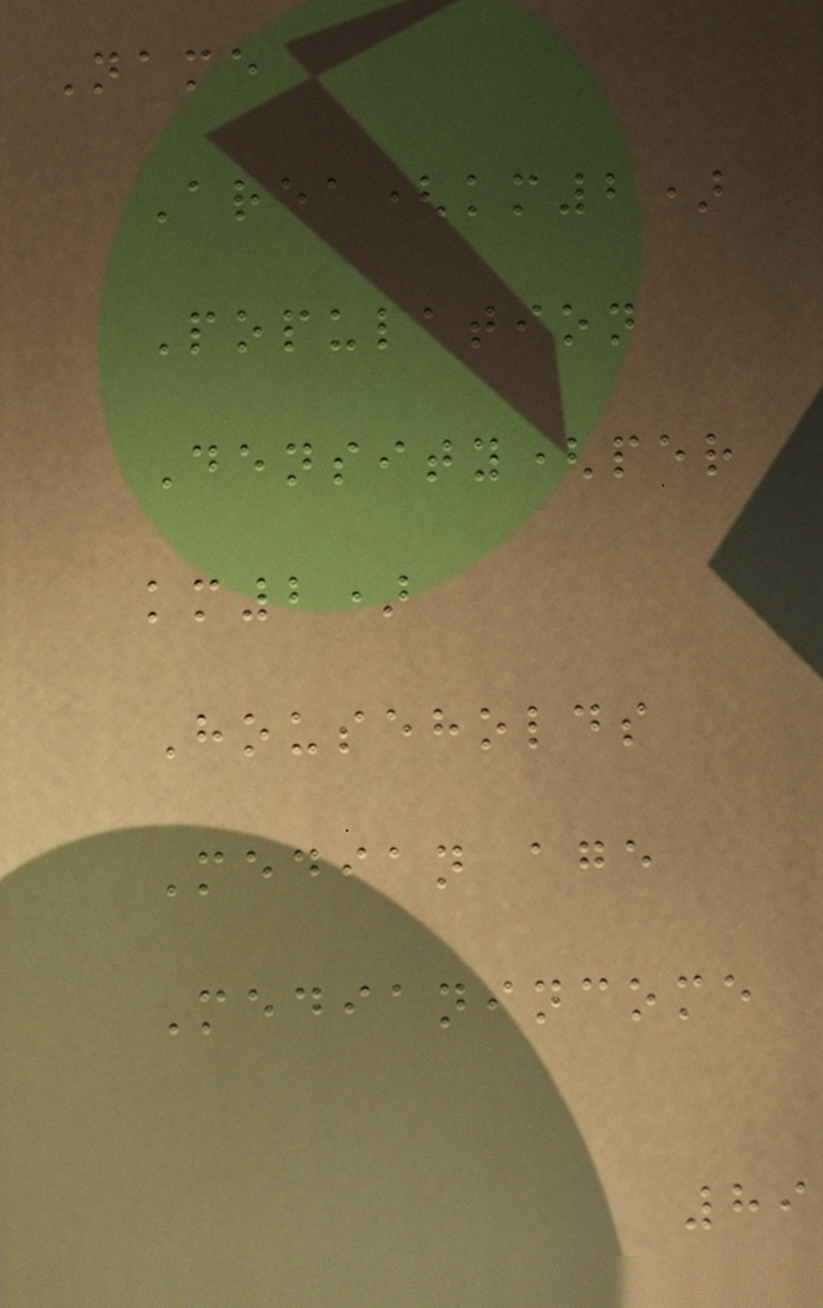Name
Area(km2)
Population
Density(per
km2)
Households
Median age
Medianincome
89
